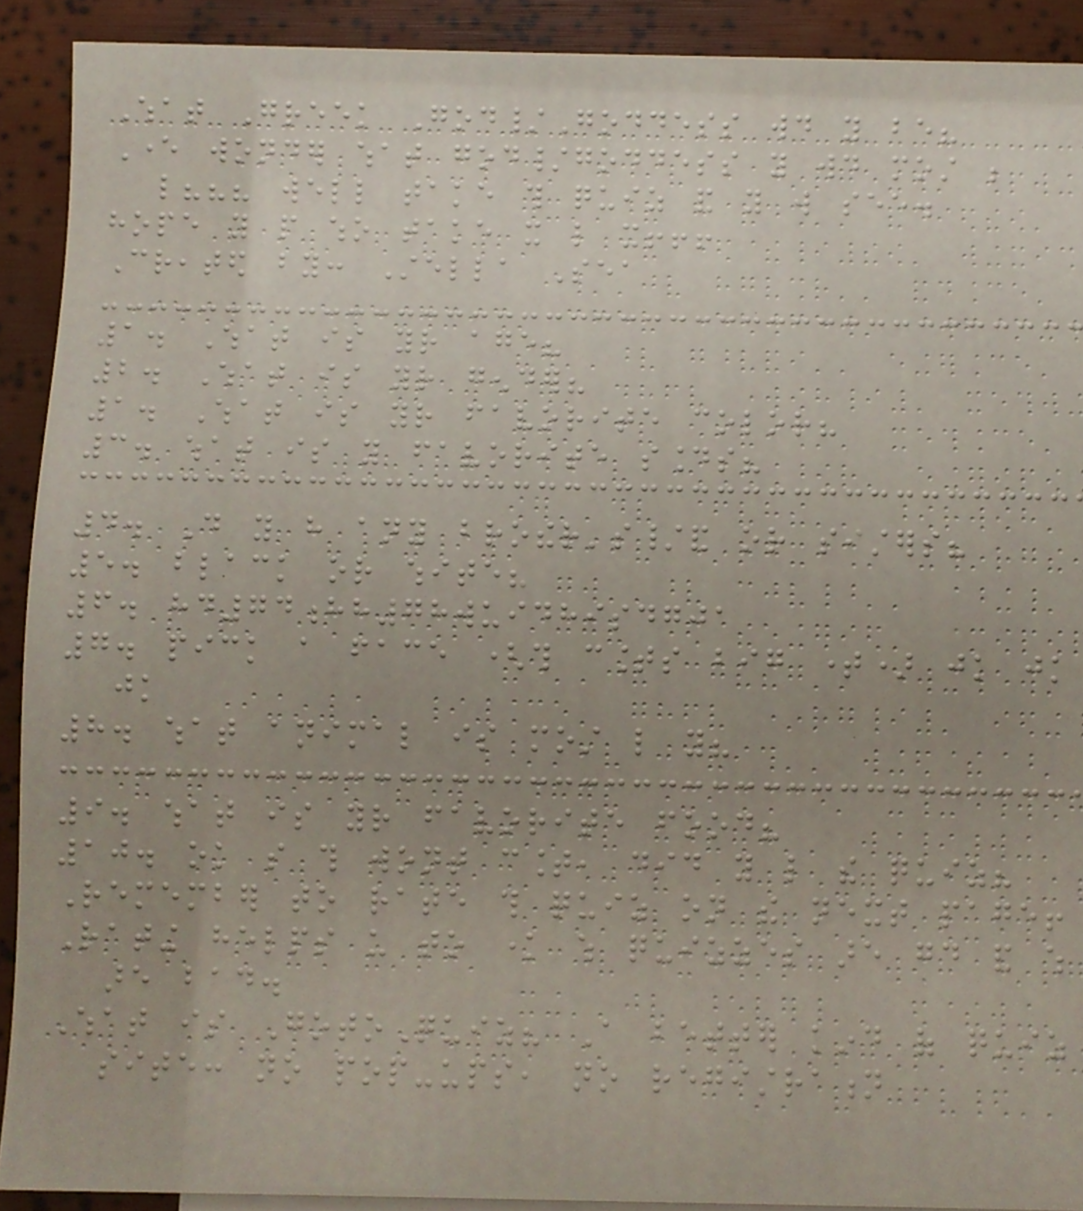What Greek God/Goddess would you be?
Ever wonder what god/goddess you would most be
like??? well take this quiz and you will see.
hope you people who take it like it!!!
Created by: Stella Sea
1. What is your age?
2. What is your gender?
1. What is your favorite color?
3. what is you favorite sounds?
4. Do you have any brother's/and or sisters?
5. black or white?
6. hd74hh78wuidhisdgja
7. pick a face (this counts big time) jk jk
jk
8. what animal is most like you?
9. what is your favorite food?
10. ok so this wont count, did you like the quiz?
Remember to rate this quiz on the next page!
Rating helps us to know which quizzes are good and which
are bad.
What is GotoQuiz? A better kind of quiz
site: no pop-ups, no registration
